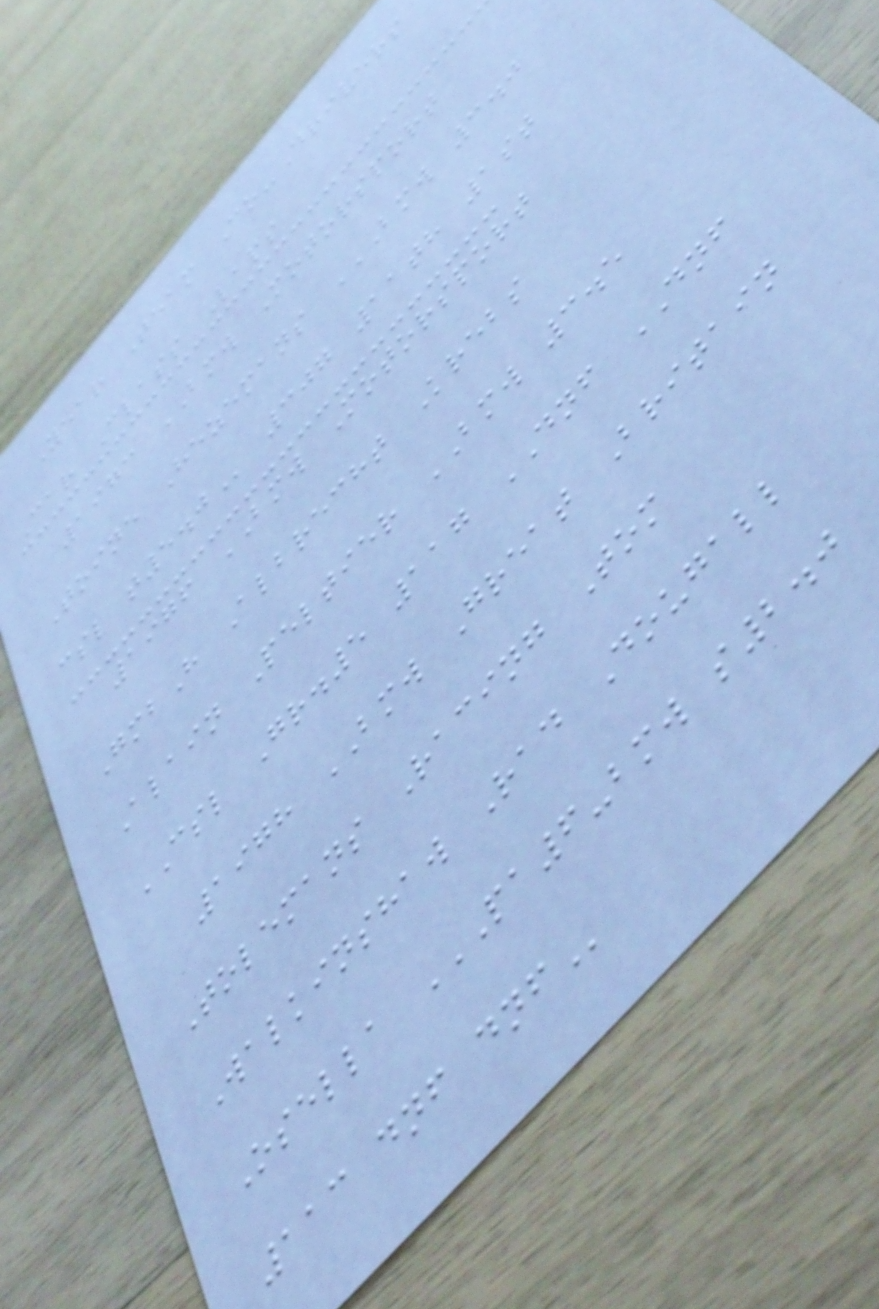Year Team Co-Drivers
Car Class Laps
1973 BMW Motorsport
Toine Hezemans BMW 3.0
CSL T5.0 307 11th 1st
1976 BMW Motorsport
GmbH Albrecht Krebs
Alain Peltier BMW 3.5
CSL Gr.5 117 DNF DNF
1978 BMW Great Britain
Tolemans Racing Tom
Walkinshaw Rad Dougall
Osella PA6-BMW S2.0
113 DNF DNF
